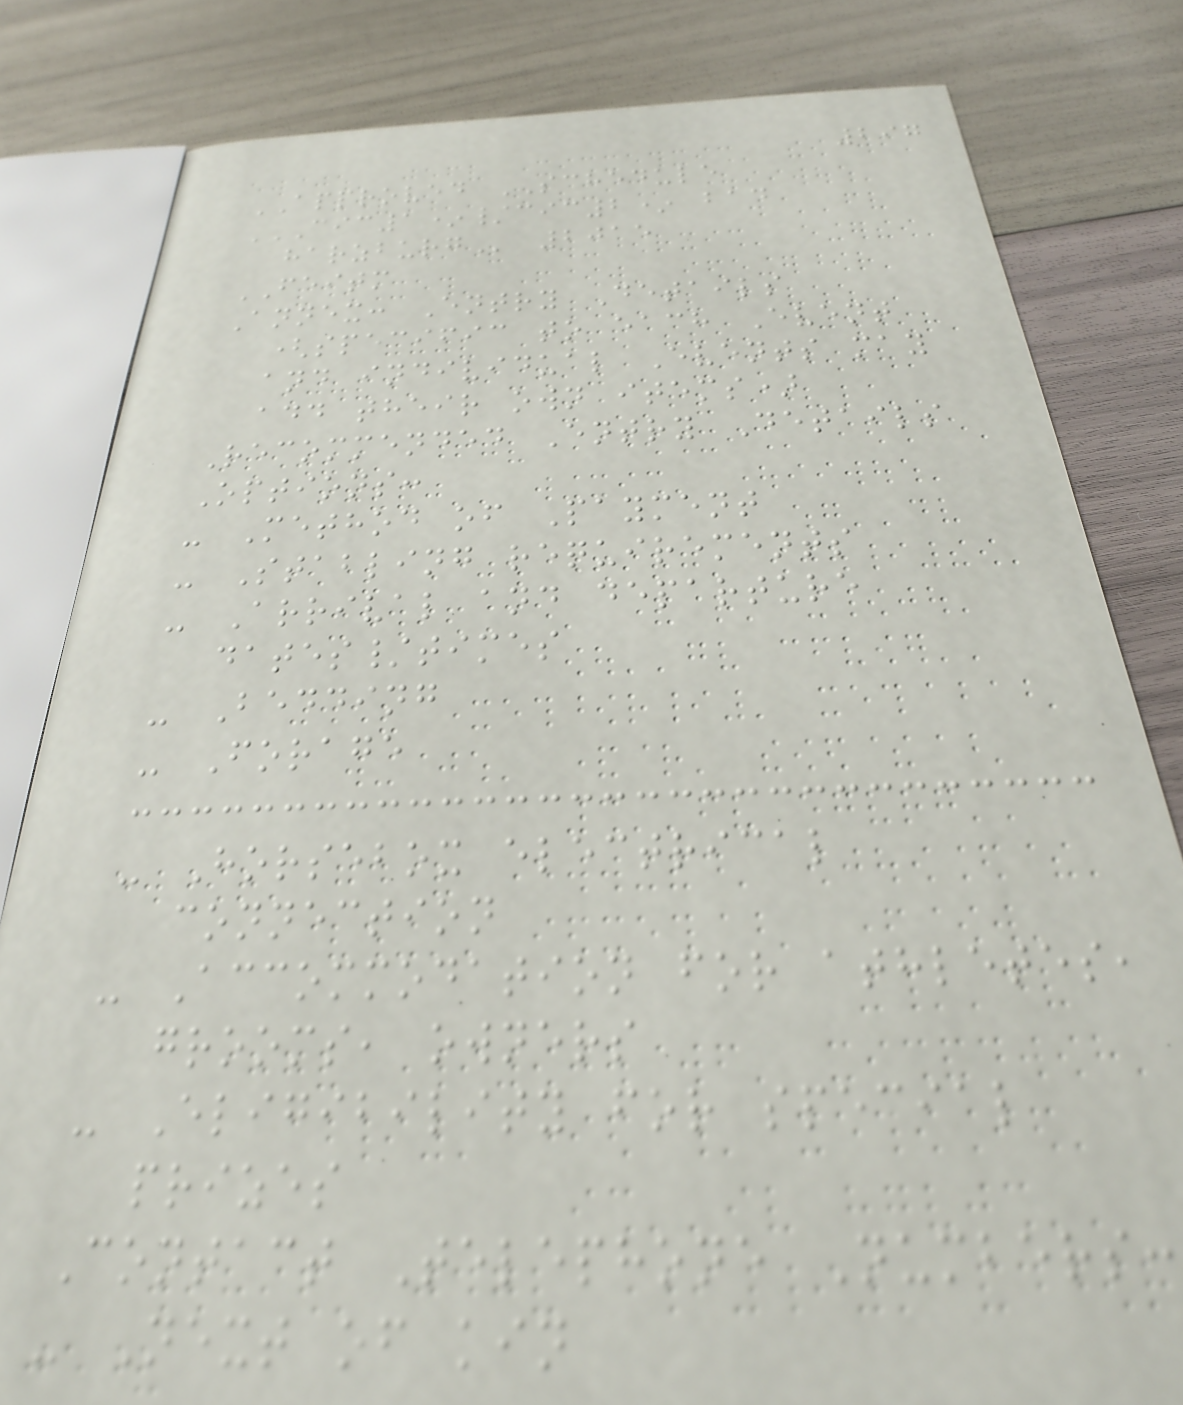297
APPROVED SCHEDULE
CIC1*/CIC2* BAD
HARZBURG 2015
FEITM
Annex: Entry Details
(specific to each Event
and individual Events may
add their own items)
Recommended Entry Details
Options:
- Method of Payment
- Stabling requirements
- Arrival and departure
dates/times
- Bedding
- Forage
- Horsebox electrical
connection
- Accommodation for athletes,
grooms, owners
- Eligibility for special
prizes
Contact Telephone Numbers:
- Next of kin
